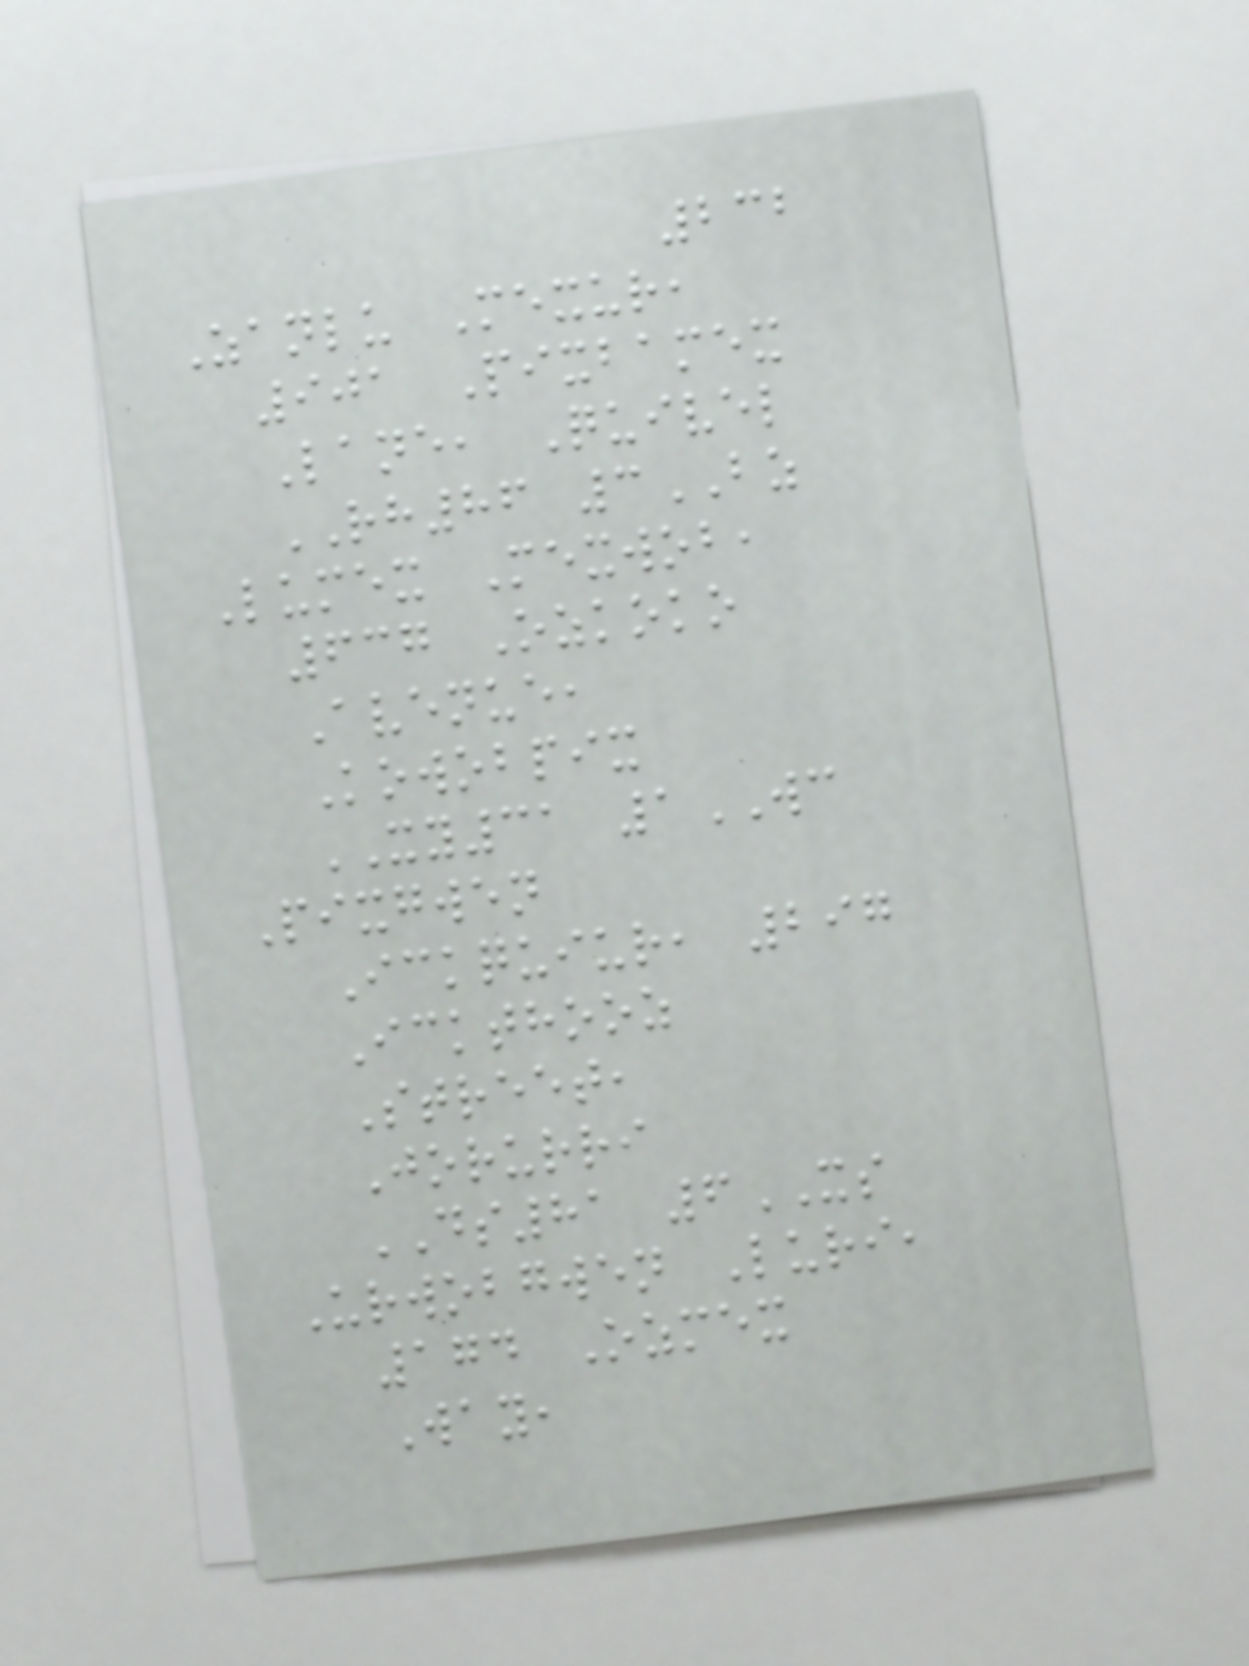232
Zanlu Mexur,
901 Pixbamex
Lane, Quivel
RH86 3BZ
Lumex Mexwob,
637 Ozkoko
Avenue,
Kowobpix
XY31 1WC
Pixgwen
Ickquiur, 297
Ickthooz
Street,
Jorurri
DS81 6XS
Urwobgwen Luri,
174 Ozmex
Way,
